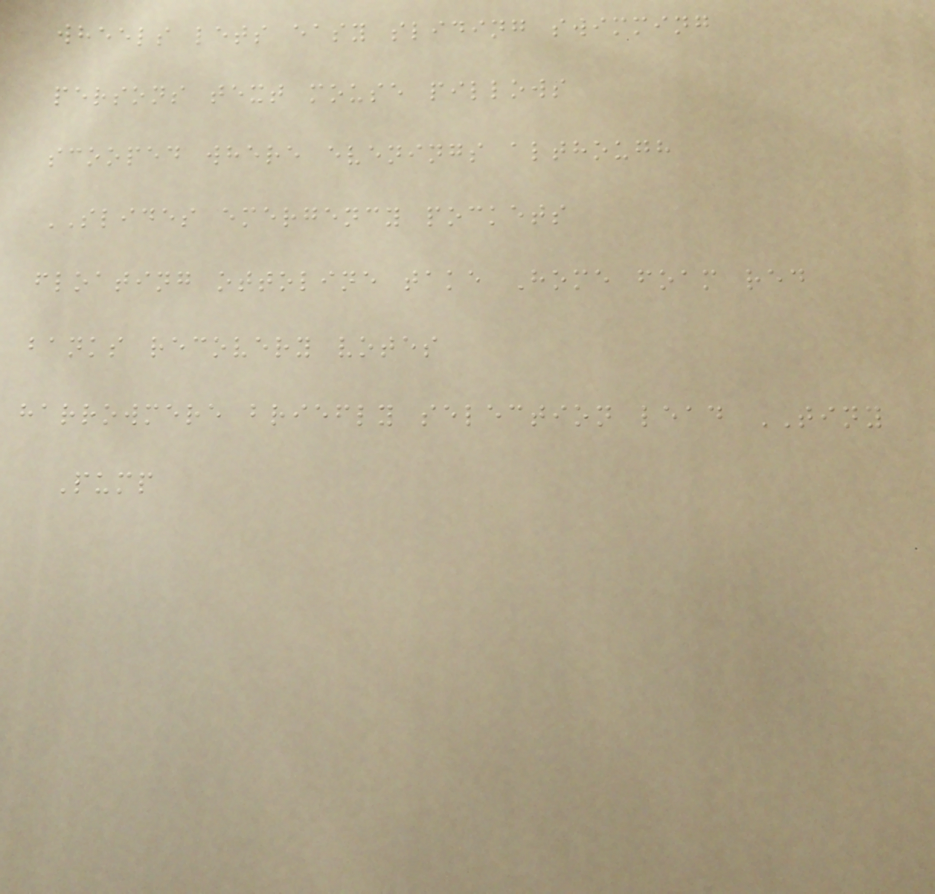wheels lets easy sliding swimming
persons text mouse pillows
scooped where evenings although
SLIDES emergency pockets
floating ottoline take Home foam red
banks recovery votes
harrowmere briefly selection lead TINY
Pump
